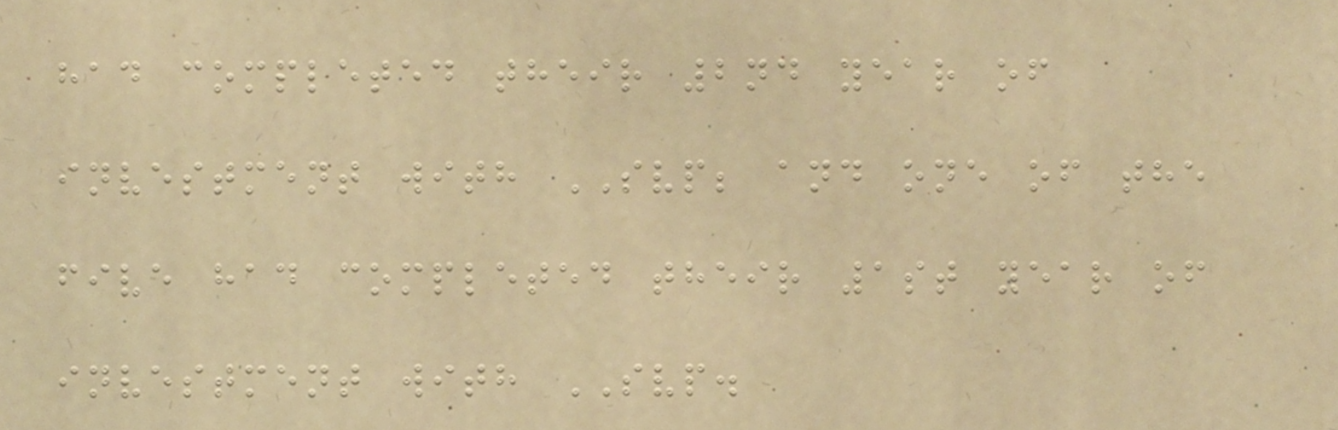had completed their 2nd year of
investment with SVP; and one of the
five had completed their 1st year of
investment with SVP.
